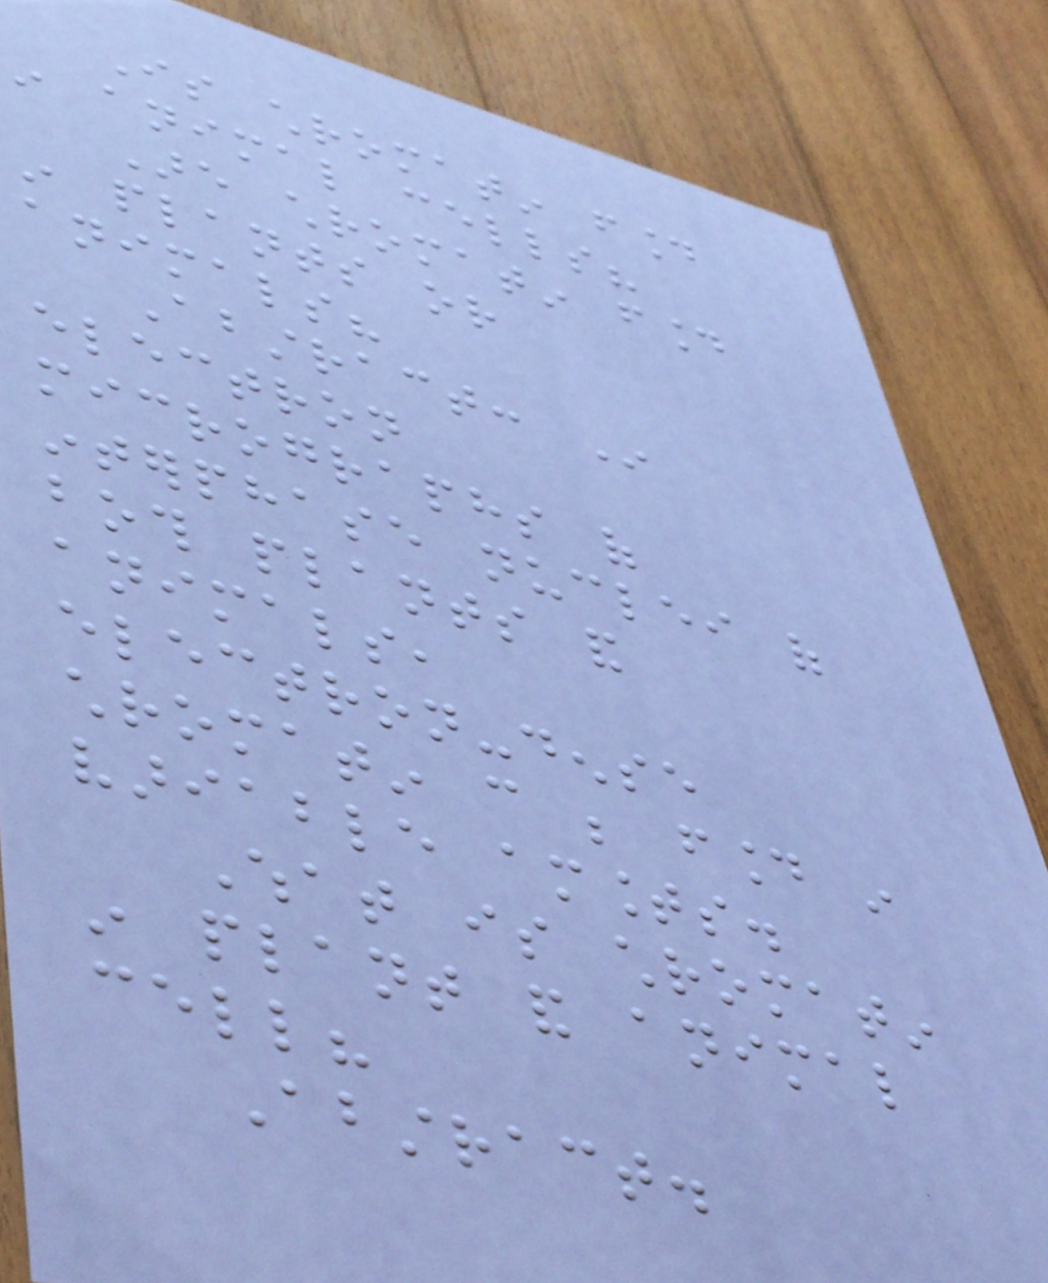Is chromatin found
in animal cells?
Are chromatin found
in plants or
animals?
Abstract: In
electron
micrographs of
interphase nuclei of
both plants and
animals,
electron-dense
chromatin can be found in
variable amounts.
What is chromatin
in plant and animal
cell?
Abstract.
